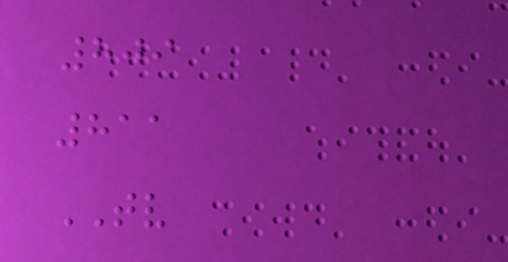809
811
TV
